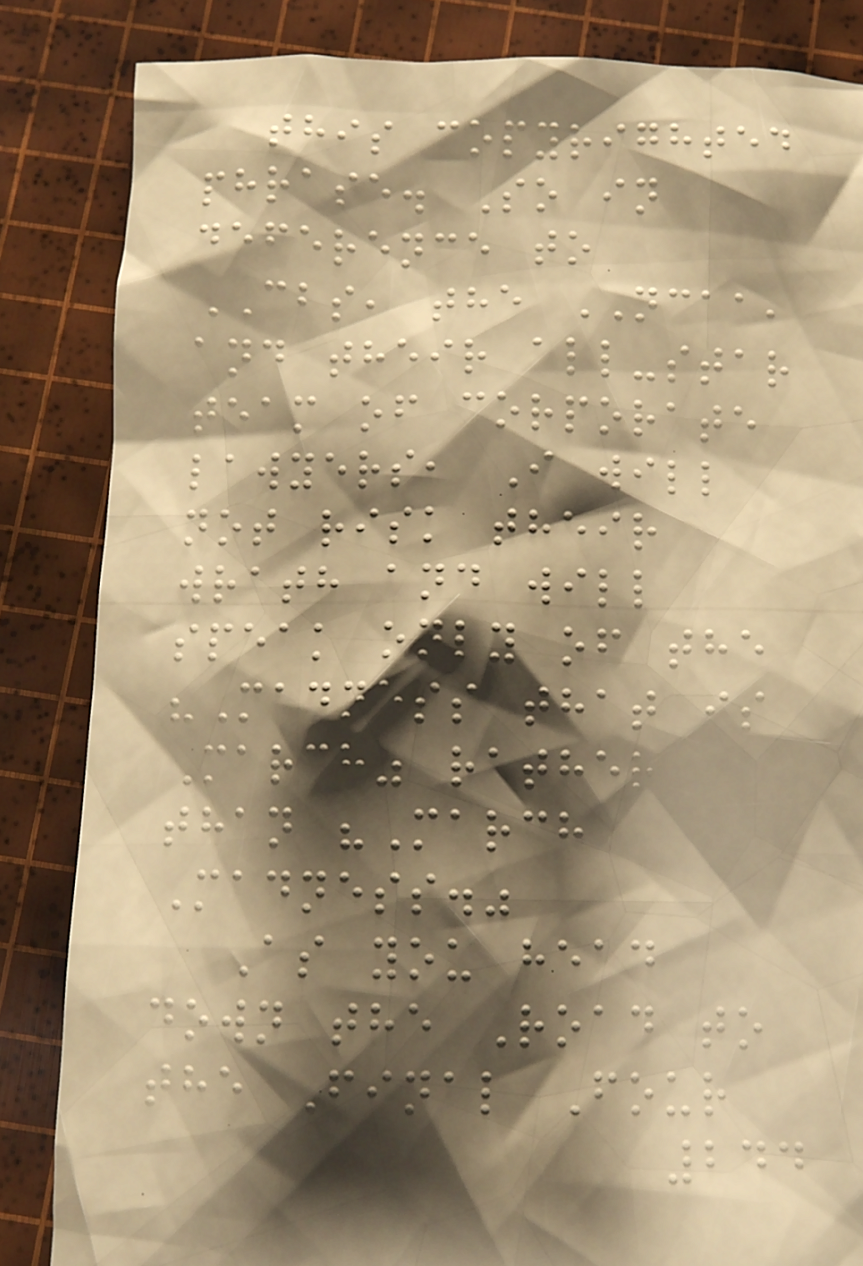this copyrighted
phrase. So in
deference to
CBS, the NCAA,
and their all-star
team of corporate
lawyers, I will
not risk their
wrath and will
speak only of the
"Madness that is
March" rather
than "March
Madness."
As you head
down the Road to
the Final Four
244
